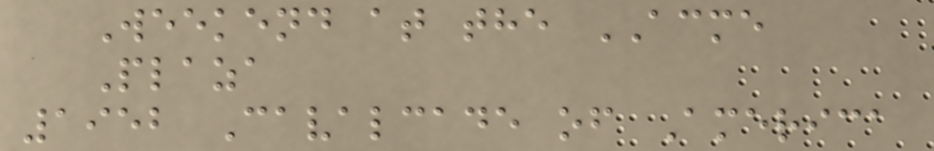Weekend at the ACME
Plaza
1952 Cavalcade of America
